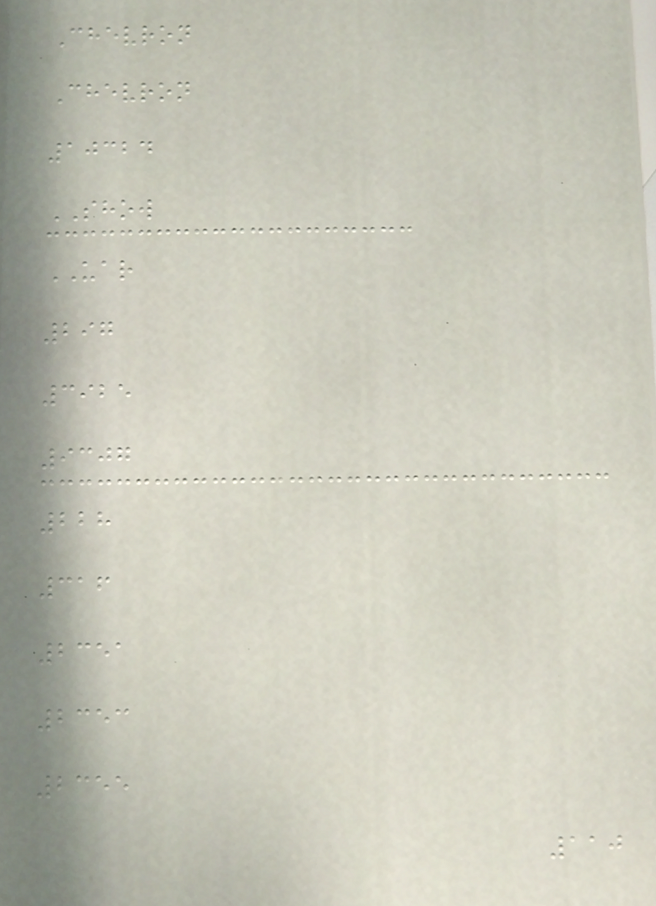Chevron
Chevron
10324
SHOW
UAR
297
3925
9307
228
316
2351
2353
2355
110
